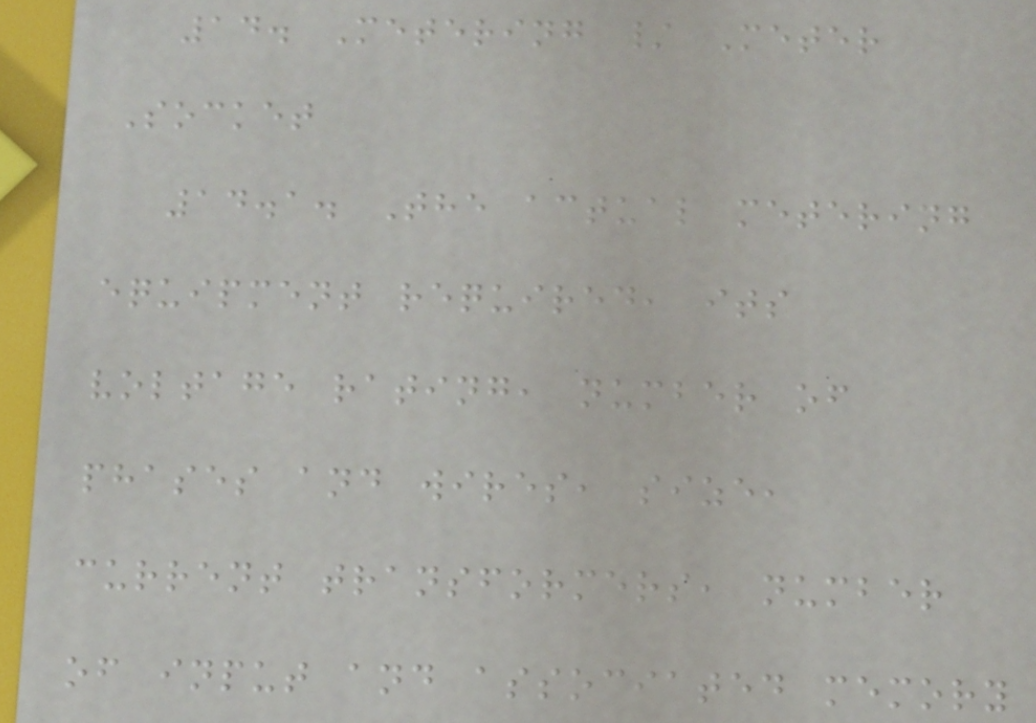14. Metering / Meter
Socket
14.1. The actual metering
equipment required, its
voltage rating, number of
phases and wires, size,
current transformers, number
of input and associated memory
